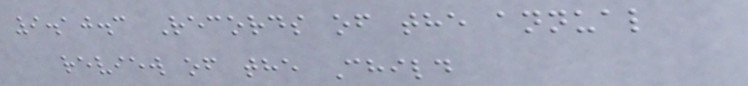9.10.3 Records of the annual
review of the Child
